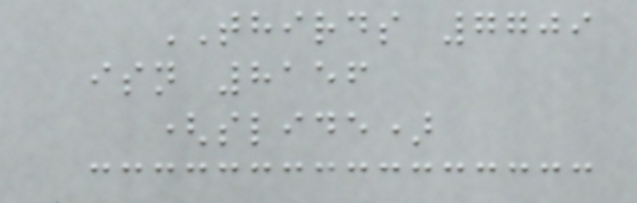THIRDS 7709
isn 8156
(slide)
